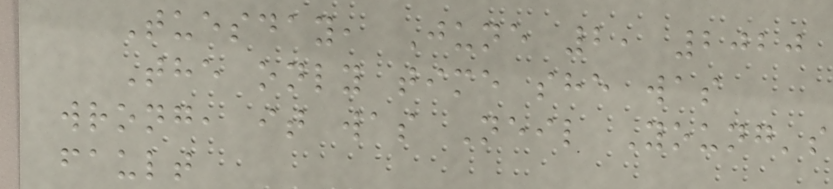Tuesday, June 2, 2020
The only time she was
wrong, it was Neil Young's
fault
